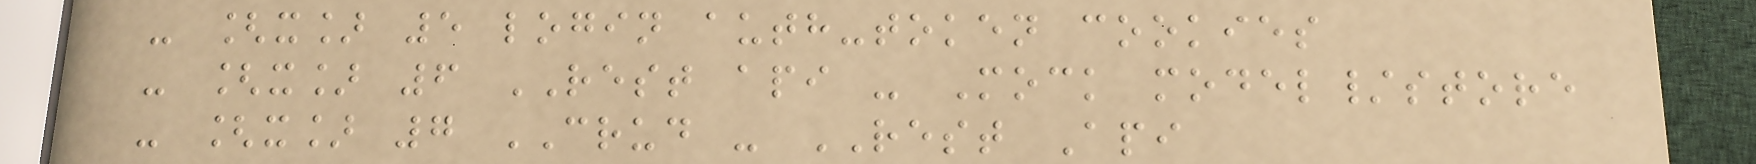- [x] 5 login auth-token cookies
- [x] 6 REST api - Mock model/store
- [x] 7 CRUD - REST Api
